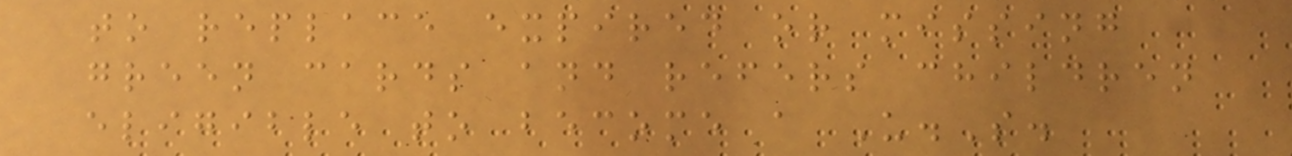to replace expired or missing
green cards and refers children
eligible to become a U.S.
